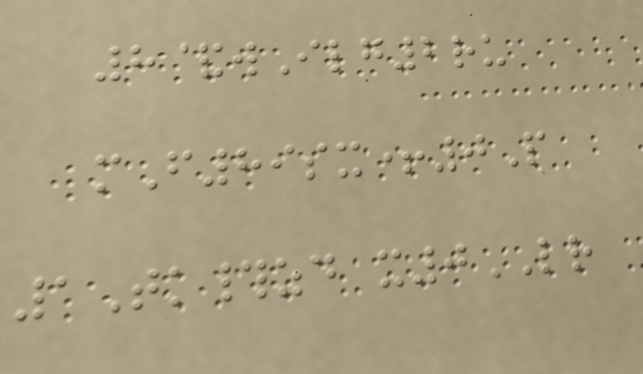8&wIlg2ru
mF89sx+0P
1Tk#zd x0LR
